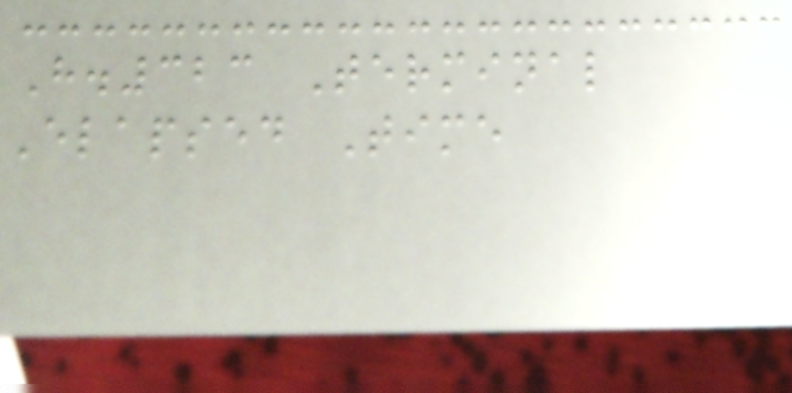H.323 Terminal
Elapsed Time
